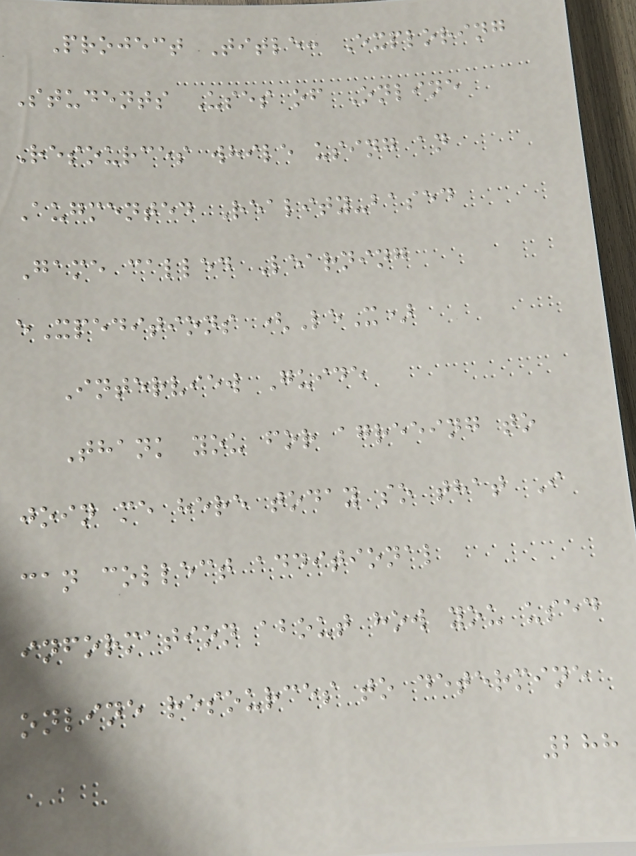Project Title: Exploring
Students Uses of Online
Resources while using an
Augmented Reality-based
Game called Learning
eXpeditions (LeX)
Interview Guide
Thank you for agreeing to
join me here today so that I
can collect additional
information about how you used
online resources to determine
288
